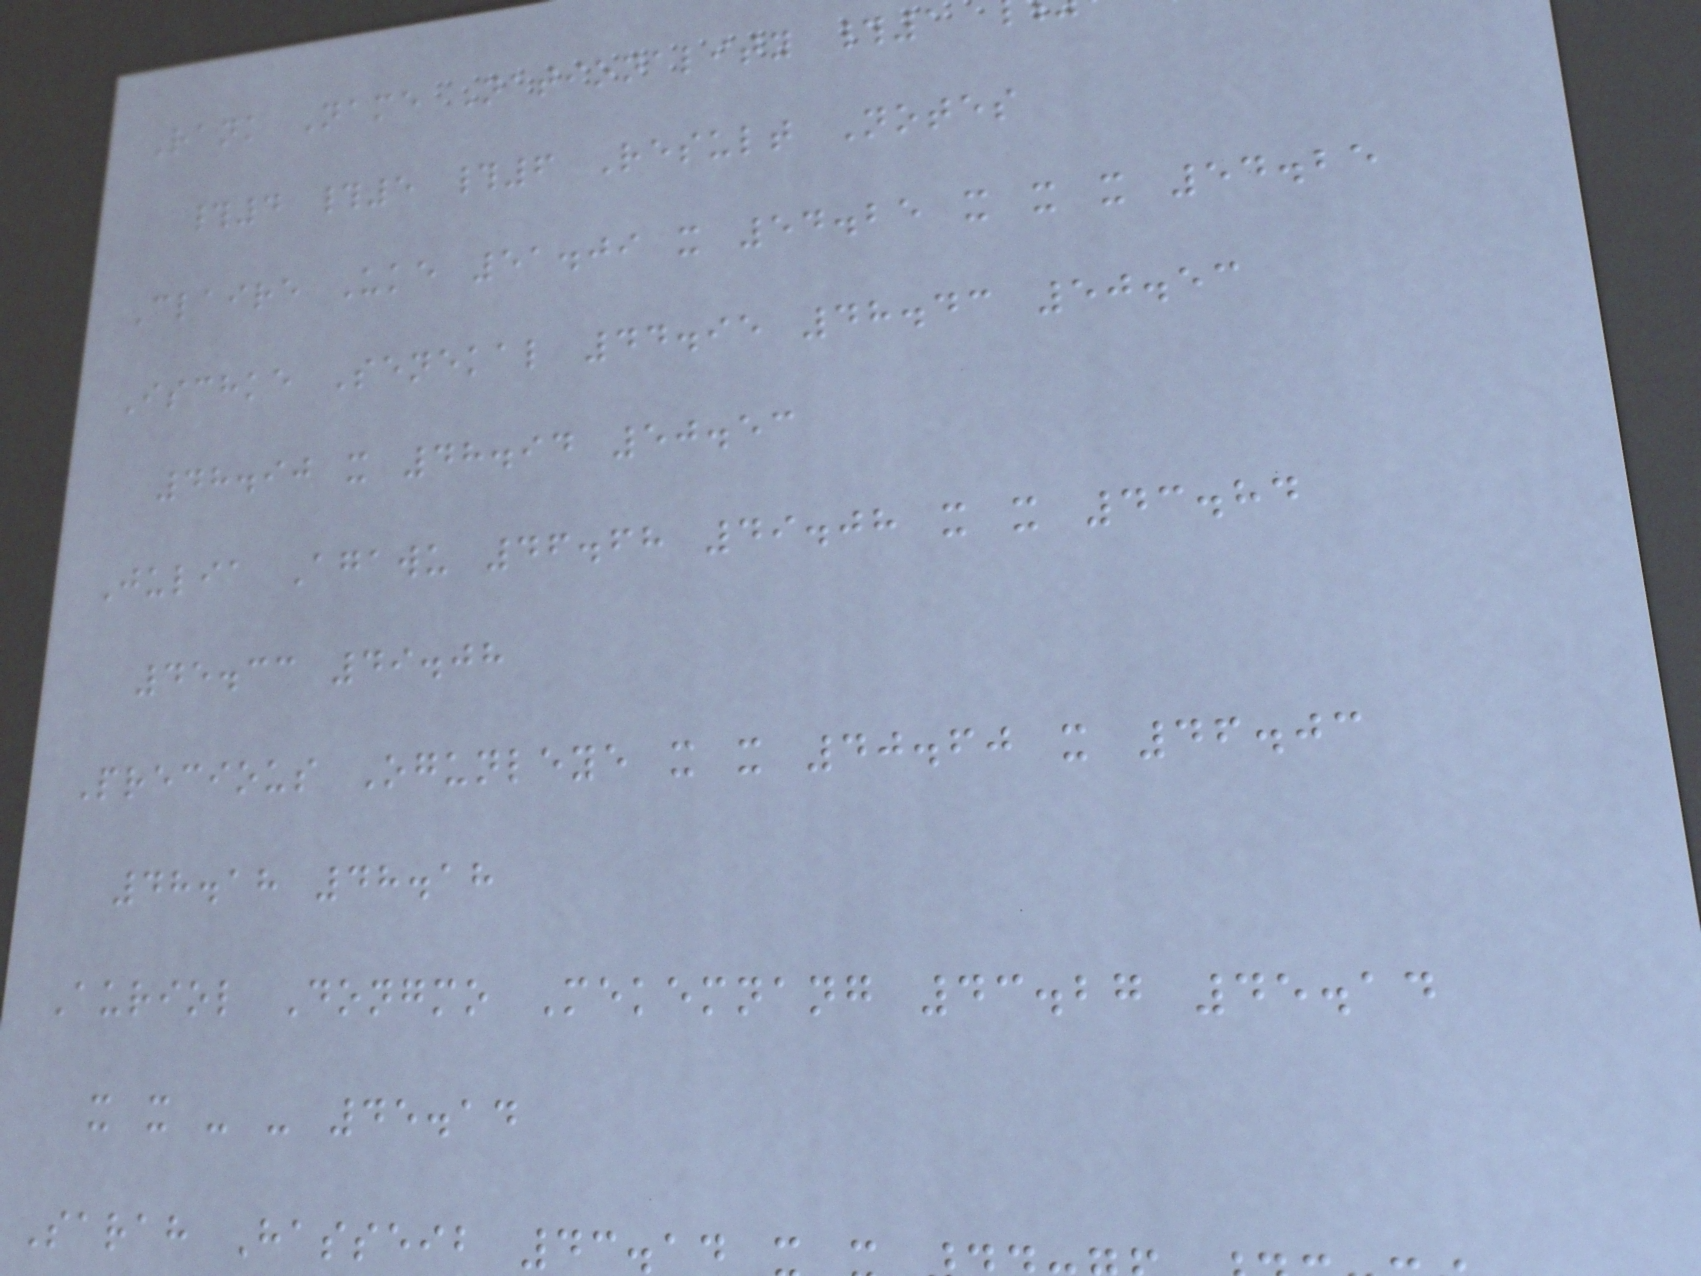Rank Name Nationality #1
#4 #5 #6 Result Notes
Claire Uke 51.09 x 54.25 x x x 54.25
Ischke Senekal 44.95 48.43 50.53
48.90 x 48.94 50.53
Julia Agawu 46.68 49.08 x x 43.84
45.33 49.08
Precious Ogunleye x x 40.60 x 46.03
48.18 48.18
Auriol Dongmo Mekemnang 43.27 45.14
x x - - 45.14
Sarah Hasseib 43.1
